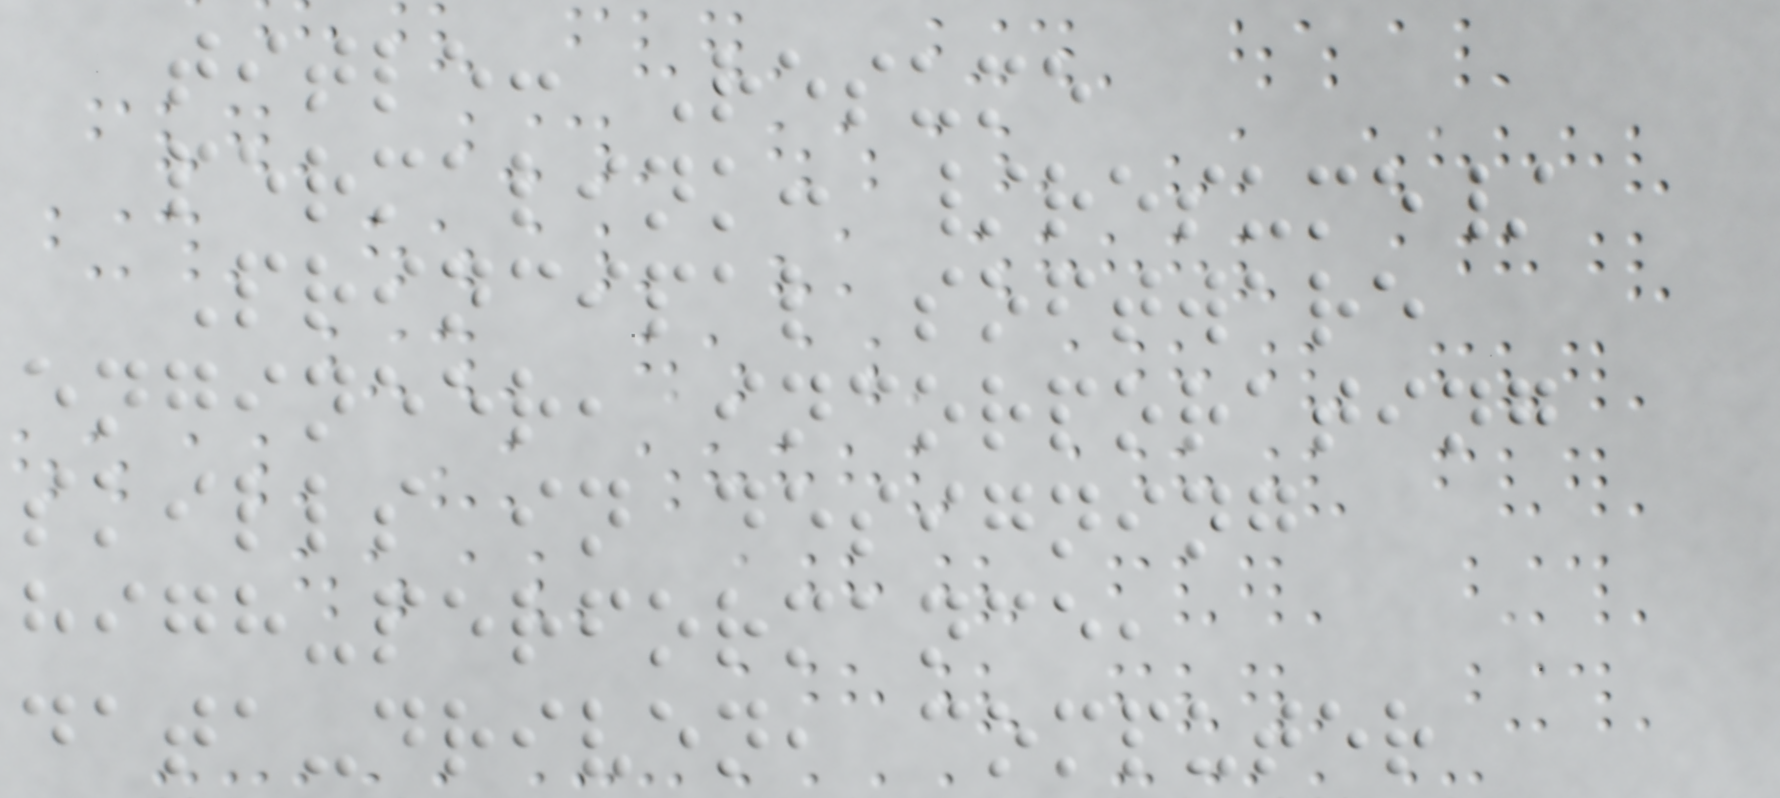title: Resume
permalink: /resume/
Principal software
engineer, incorporating
skills in designing
high-performance,
data-driven, computer
